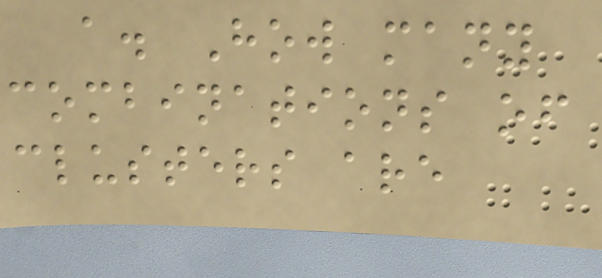a. How many
combinations of
clusters are
